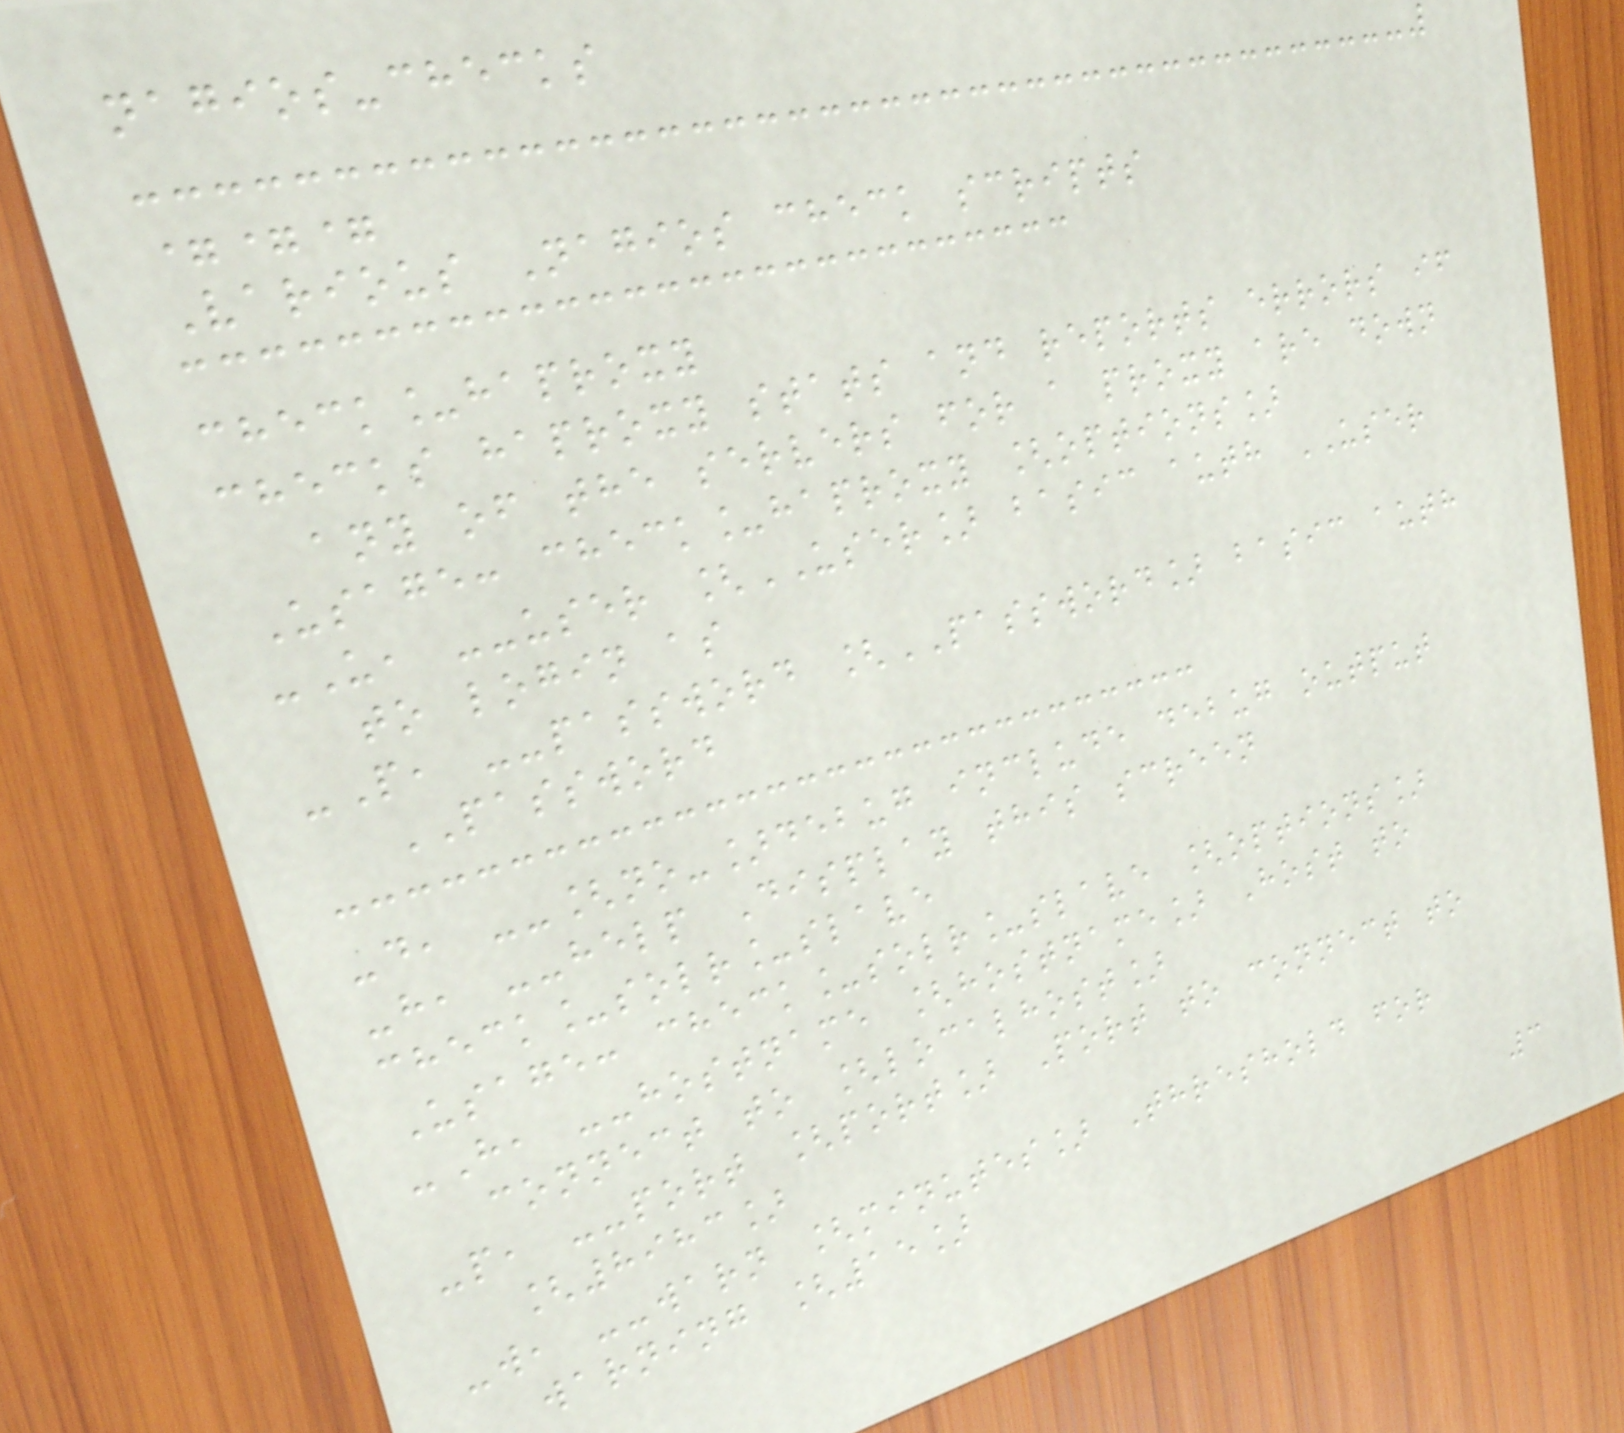nagios-checks
===
Various Nagios check scripts
check_haproxy
checks haproxy stats and reports errors if
any of the servers for a proxy are down
Usage: check_haproxy [options]
-U, --user [USER] basic auth USER
to login as
-P, --password [PASSWORD] basic auth
PASSWORD
-d, --[no-]debug include debug output
-h, --help Display this screen
check_solr_slave
Usage: check_solr_slave [options]
-H, --hostname [hostname] Host to
connect to [localhost]
-p, --port [port] Port to connect to
[8983]
-w, --warn [minutes] Threshold for
warning [15]
3
